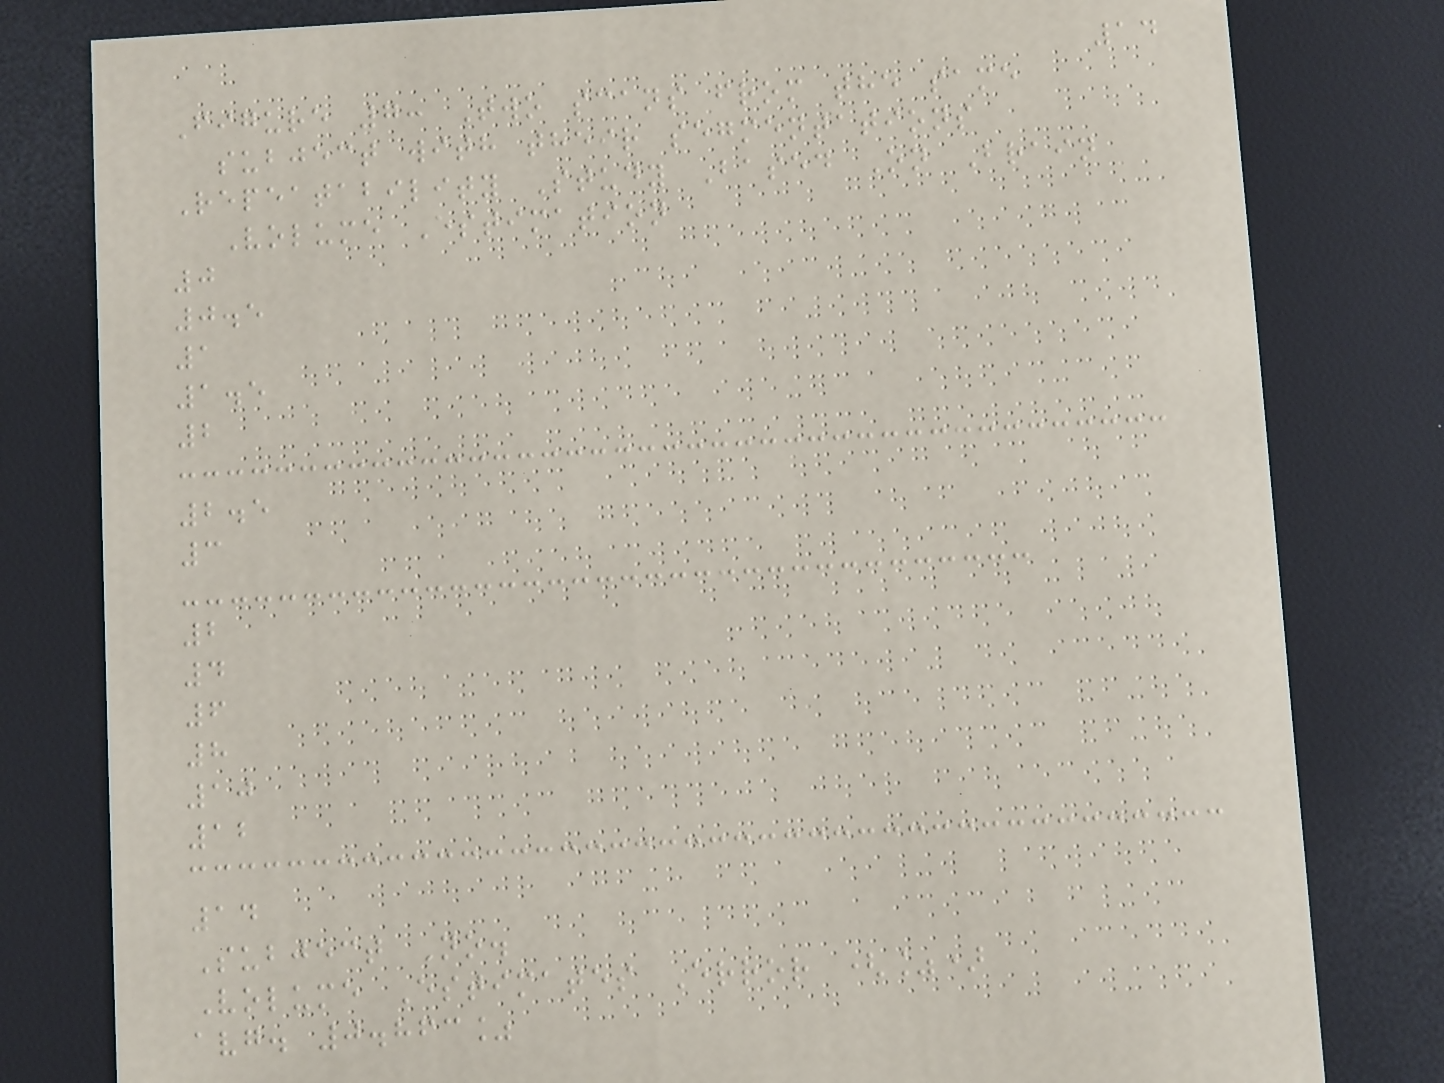14
Figure 7: Two scans from the same
subject with their segmentations
Repeatability Study Based On Brain
Volume Estimation
0
0.5
1
1.5
2
2.5
3
2
4
6
8
10
12
14
Subject No.
Volume Estimates Error (%)
avg. 0.863%
